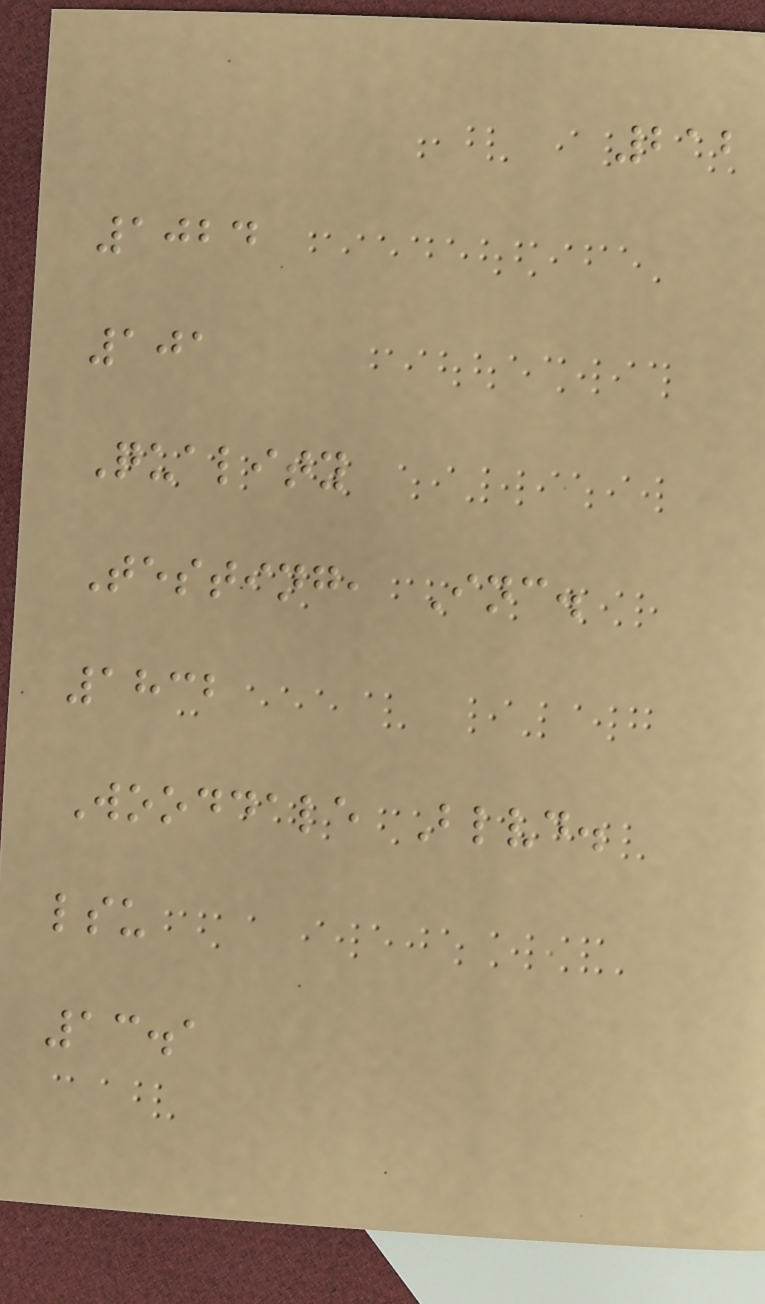212
1024
101
Quality
Testing, Inc.
1832
Wooddale Blvd.
lsu
13.1
